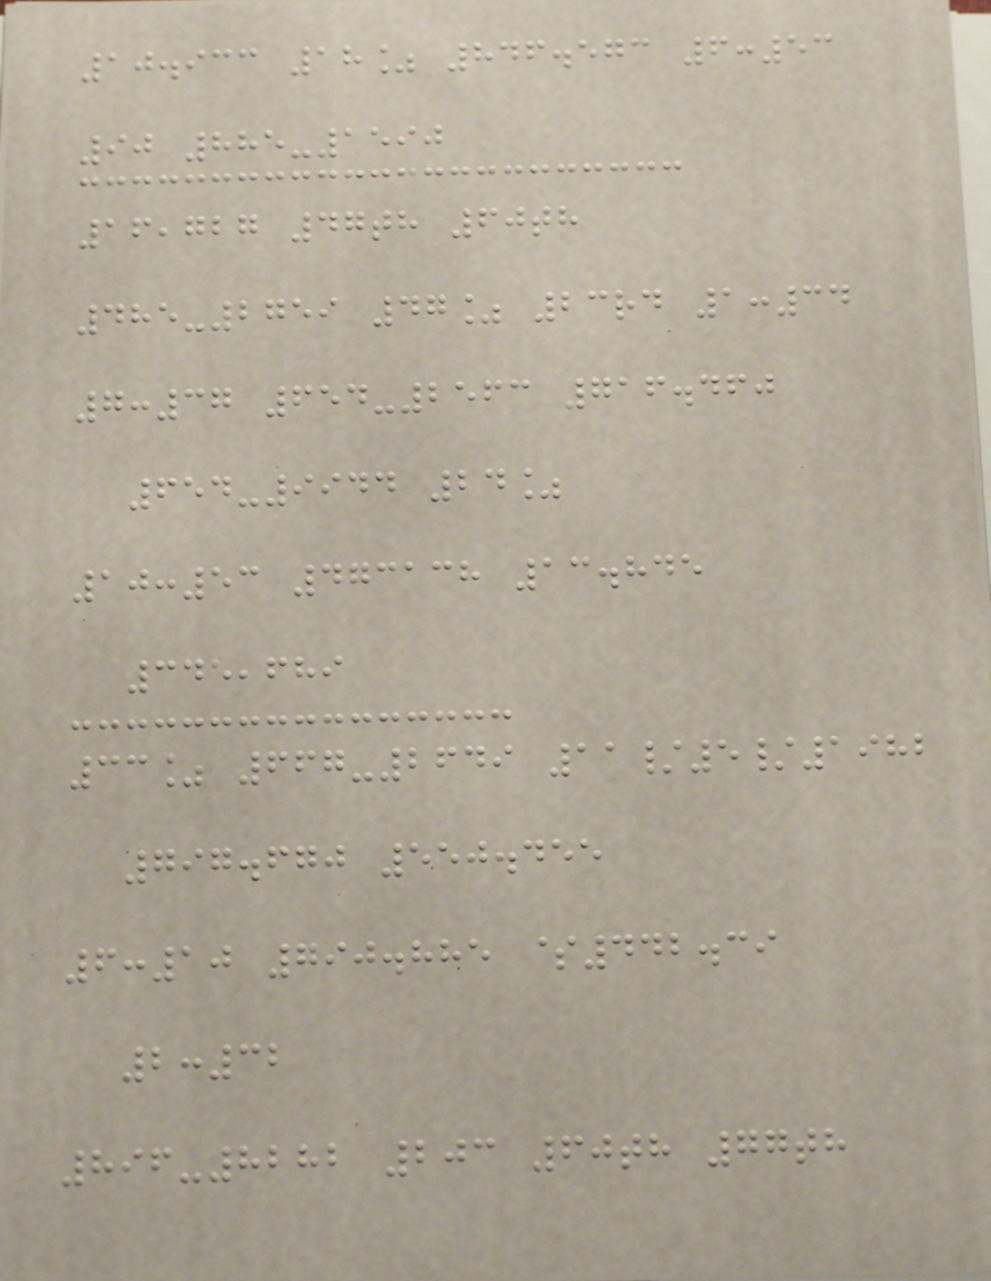10.933 18% 846.573 6:53
90 885-1590
16,727 47th 60th
485-2759 47% 23rd 1:34
7:37 654-2563 716.460
654-9944 24%
10:53 473138 13.845
345,689
33% 667-2649 11/5/1982
797.670 550.455
6:10 790.885 $442.39
2:32
896-8282 203 60th 77th
